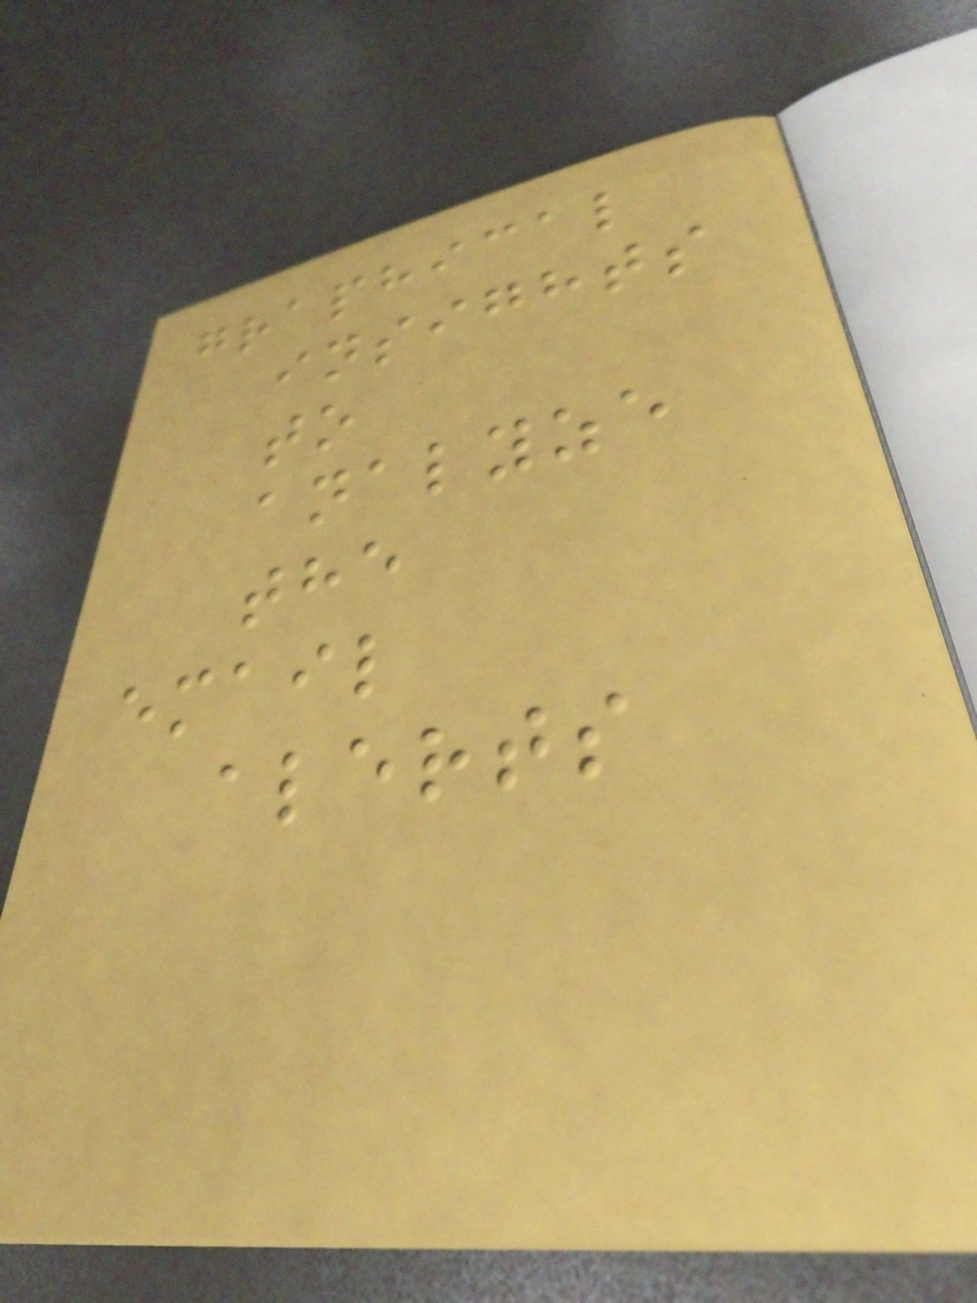graphical
insights
to
analyze
the
email
alerts
